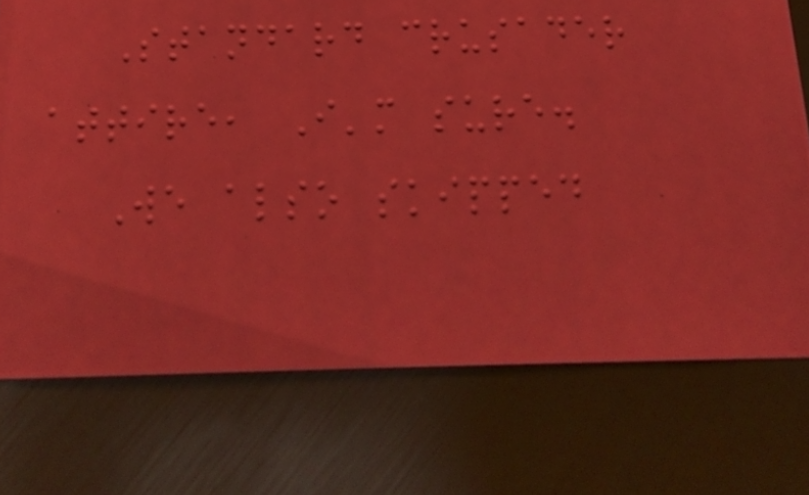Standard crusader
attire, I'm sure.
We also skipped
